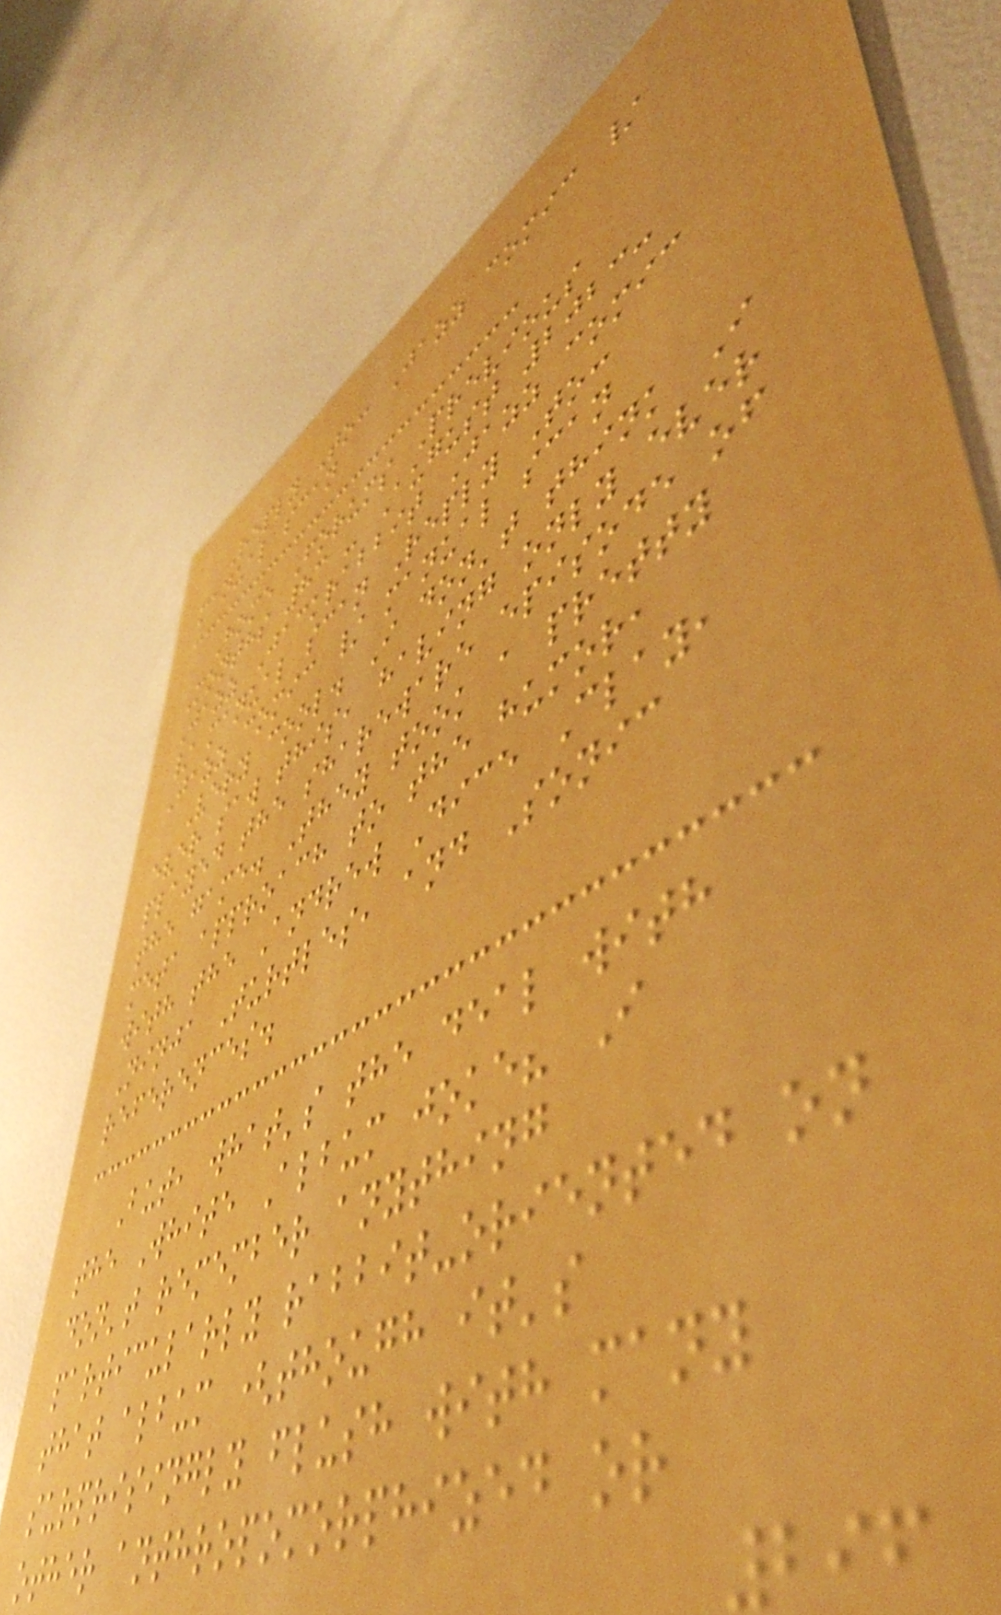Reply To: Jazz comic /
manual scan
Home Forums Previous
Months 83 - August 2023:
Jazz Jackrabbit Jazz comic
/ manual scan Reply To:
Jazz comic / manual scan
Very cool. I don't think I
ever saw this, having only ever
played the shareware episode of
the game. They took a pretty
meta approach to the humor,
with the Andrew Dice Clay,
Ninja Turtles, and Sonic
references.
But, what's the deal with
the White Album joke? I
don't remember anything
particularly rabbit-oriented on
that album (though it's
surprisingly flush with many
other anthropomorphized or
296
